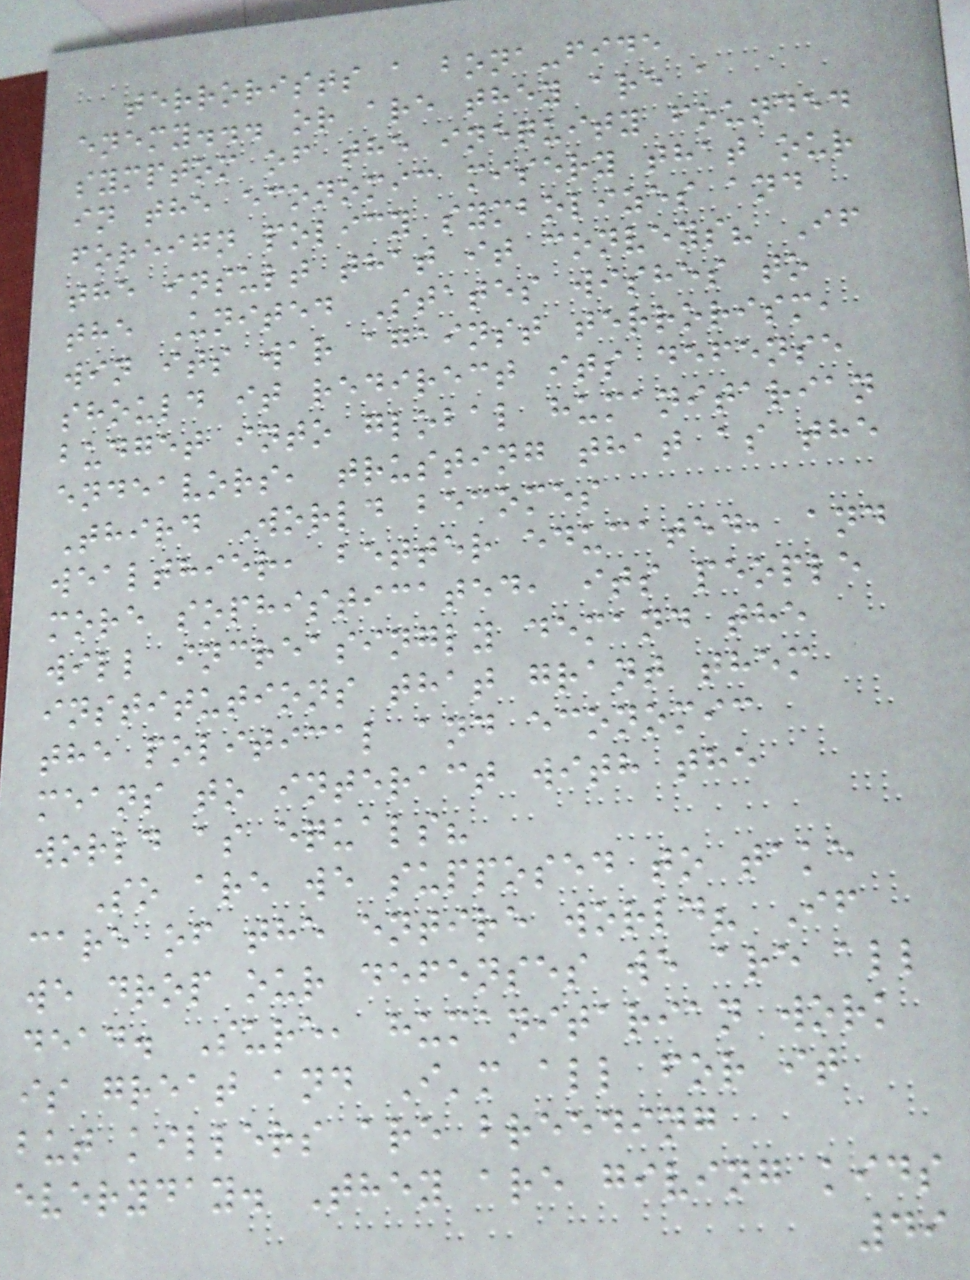terrorists a bona-fide
enemy... or are they are a
symptom of the inequity founded
in the economic misery that our
foreign policy symbolizes and
the insult that it conveys? If
the United States wishes to
win its war against terrorism,
should it redirect its defense
budget into global humanitarian
endeavors, trusting that as the
Third World becomes
wealthier, better educated, and
more sophisticated, its people
will increasingly demand the
institutions that grant them
the political and economic
means to interact with the
world as equals?
So are we supposed to take
care of the entire world? If
we drop our defenses we are all
dead. Sure, humanitarian work
is great and I'm all for it
but killers are breeding
everyday. They are giving kids
49
